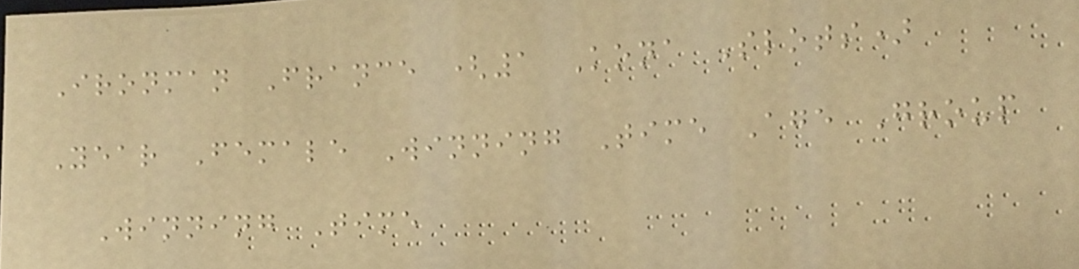Ironman France (1 Kona Slots)
Year Female Winning Time Age Group
Winning Time
